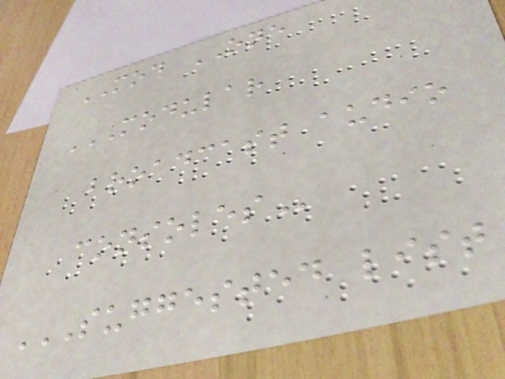MOD ONE
MODULAR
BROADCAST AUDIO
CONSOLES
SUGGESTED LIST
